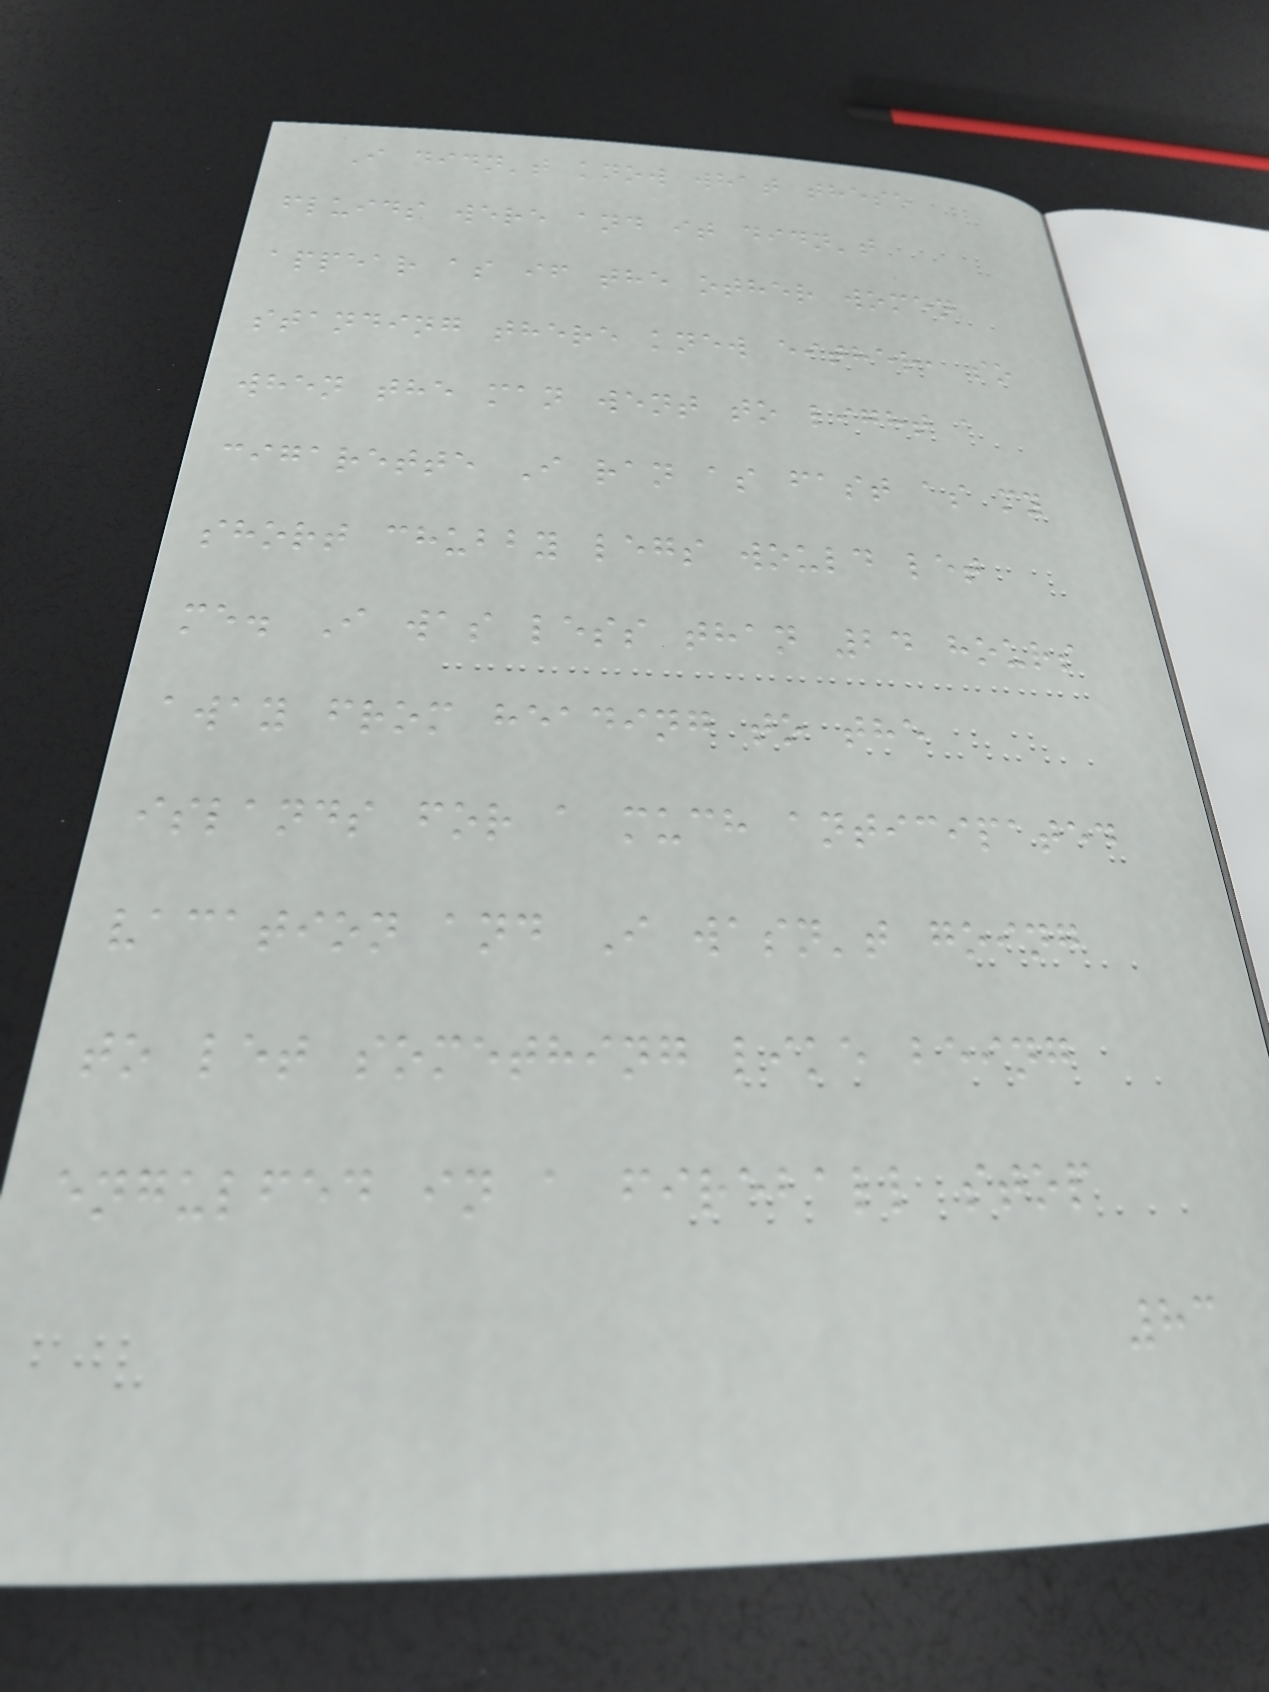I didn't know what these
fluids were and it didn't
appear as if the other women
standing there knew either, so
when the man went to light a
cigarette I ran as fast as my
short chubby legs would let
me. I was less than 24 hours
away from heading to the
islands for a much anticipated
vacation and I wasn't going
to let something like being
engulfed in a fireball stop
83
